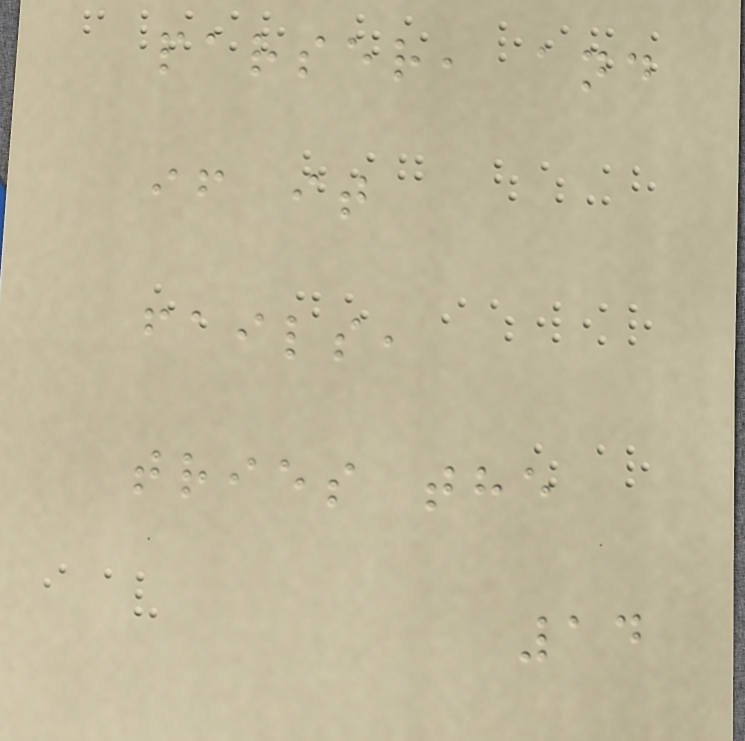parser, and
if it
fails,
tries the
14
